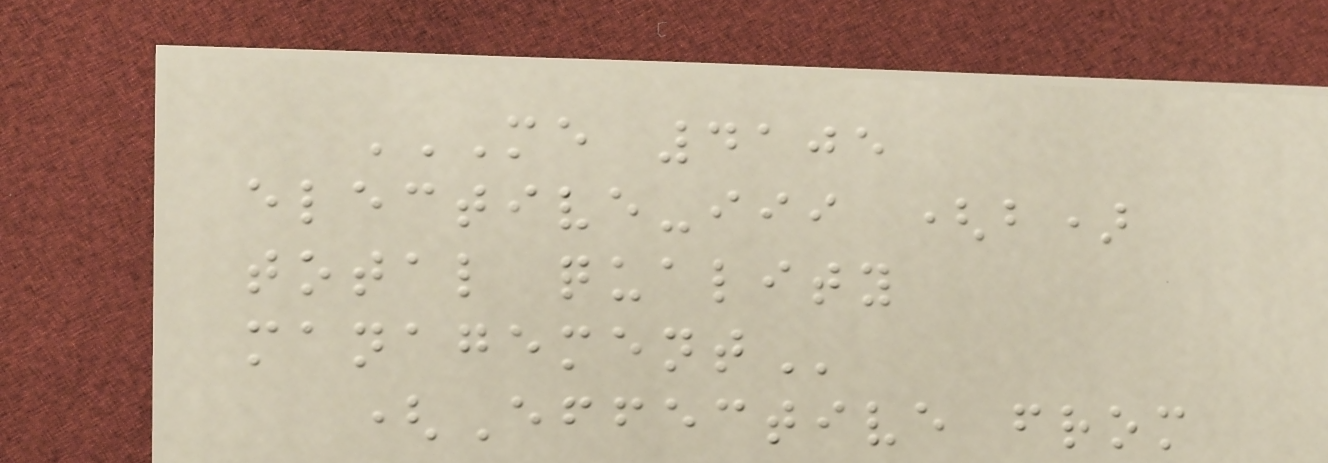ME 4105
ELECTIVE-III (B)
TOTAL QUALITY
MANAGEMENT
(Effective from
